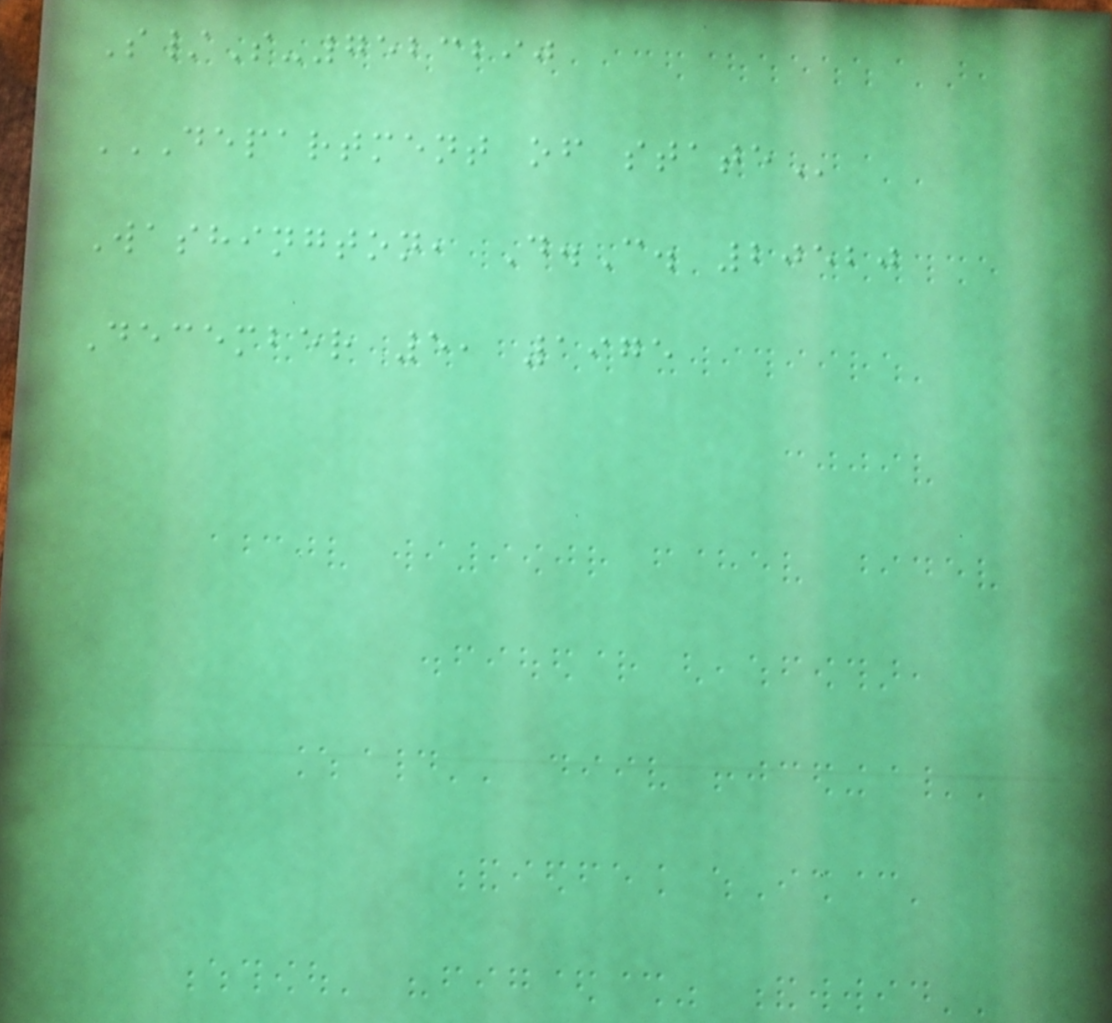S/S-7523290
DEPARTMENT OF STATE
Washington, D.C. 20520
December 5, 1975
